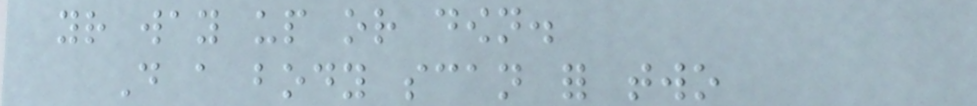your way up or down.
Do a body scan for two
